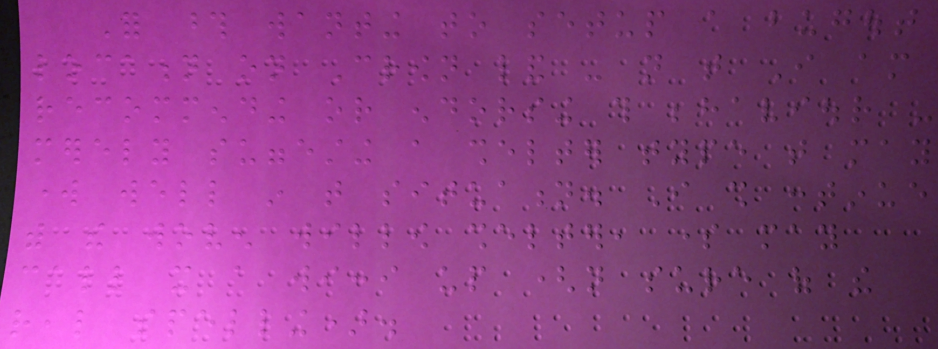For those wanting to setup a bugout
location on Crown land - not that I am
recommending or endorsing this behaviour -
merely suggesting a shelter type that may
work well in that situation. I shall continue
with the woven willow shelter, some may
call it a wicci up (not sure of the
real spelling).
